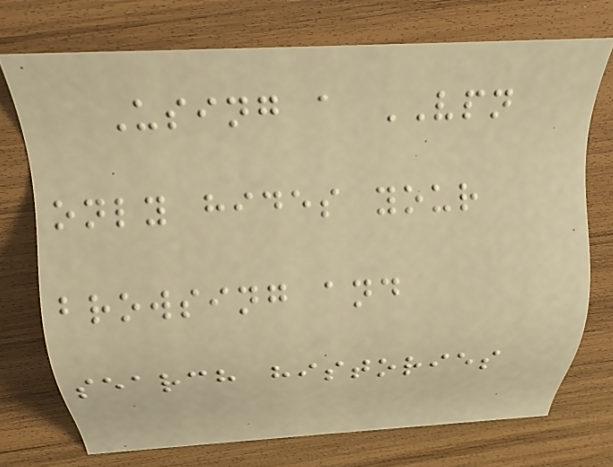Using a VPN
only hides your
browsing and
search histories
